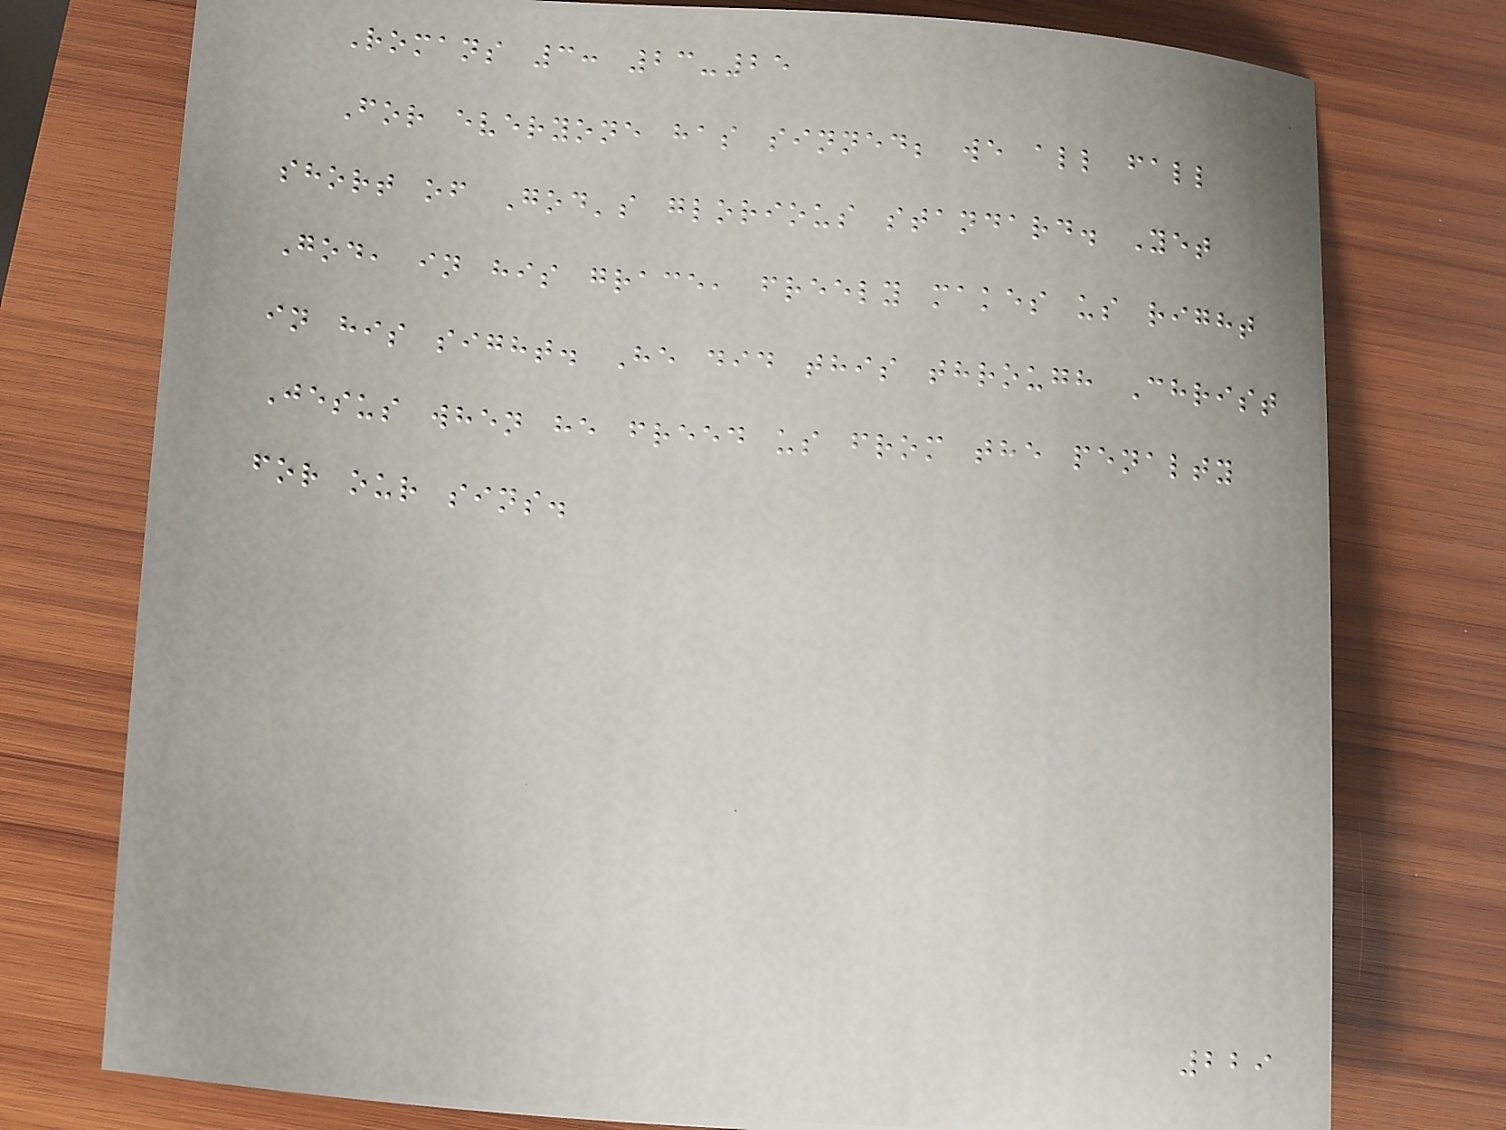Romans 3: 23-25
For everyone has sinned; we all fall
short of God's glorious standard. Yet
God, in his grace, freely makes us right
in his sight. He did this through Christ
Jesus when he freed us from the penalty
for our sins.
229
